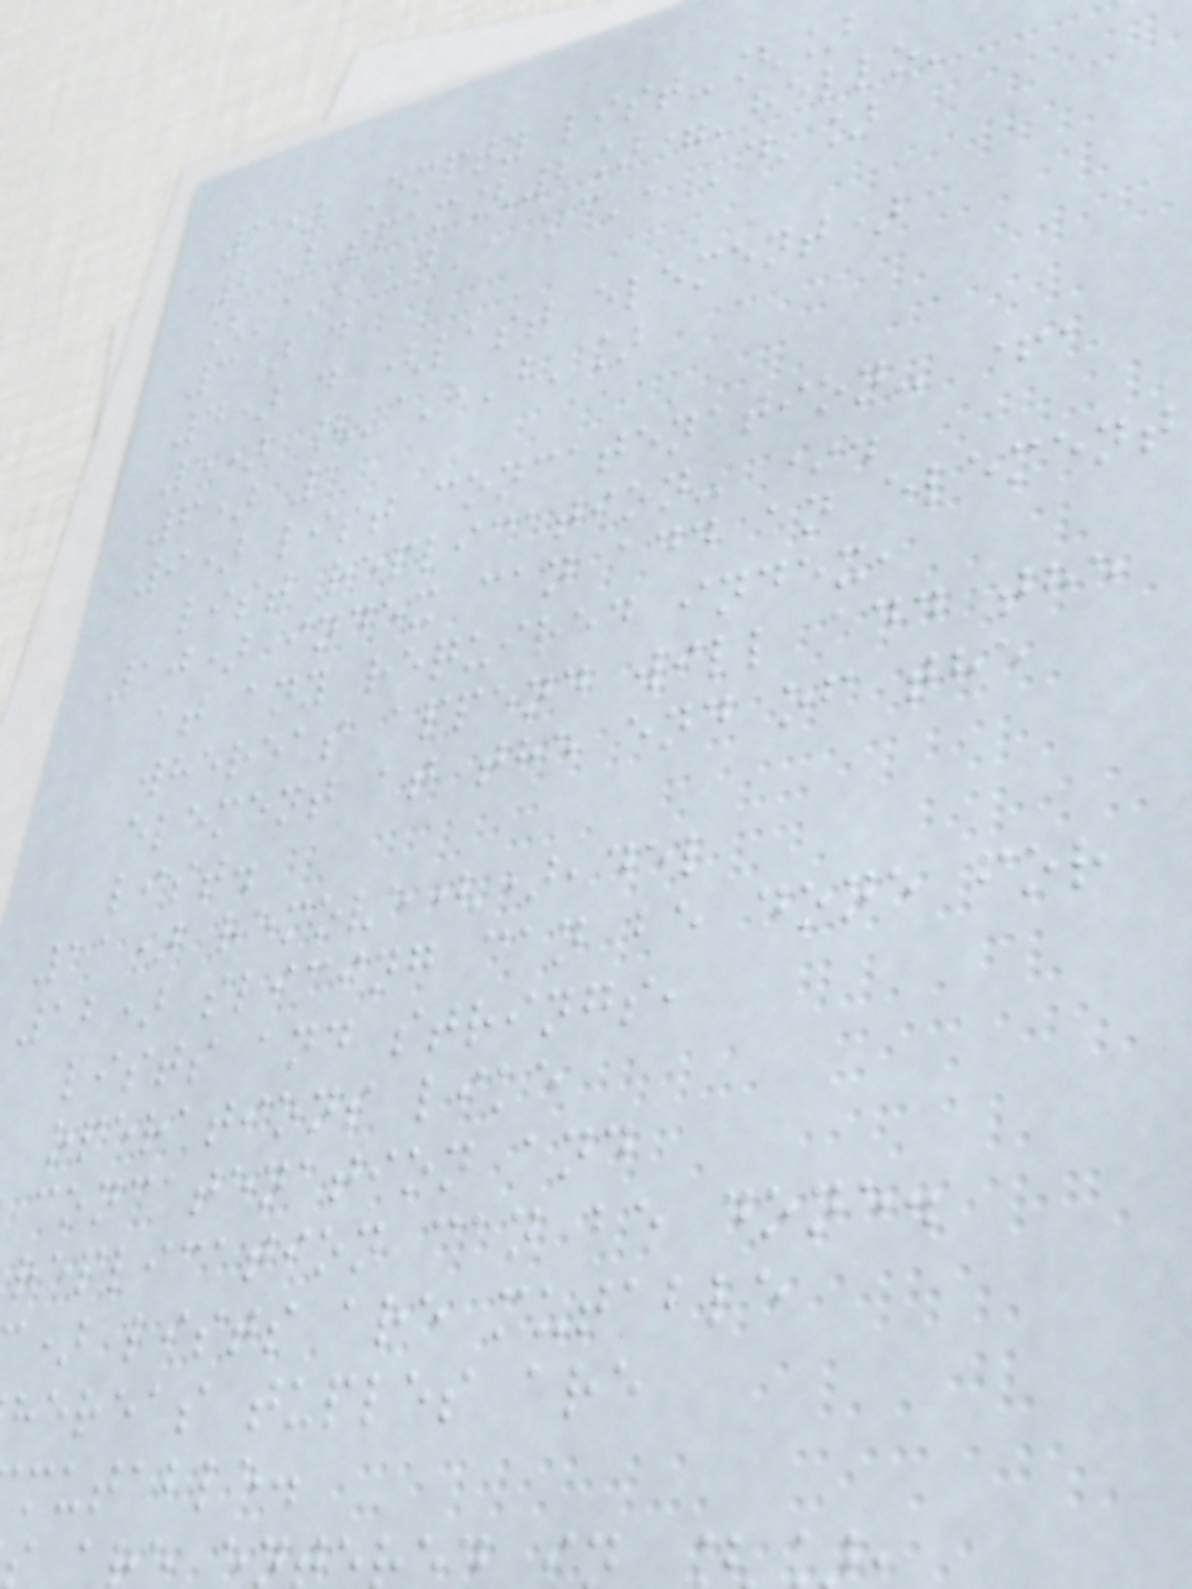1) Empty list-[]
2) spam[2]='hello'
['a', 'b', 'c', 'd']
3) d
4) d (last element)
5) ['a','b']
6) 1
9) list concatenation- +,
list replication- *.
10) index can add an element
at any required index,
whereas append will add the
element at the end of the
list.
11) remove(),del
12) slicing can be done for
lists and strings,
operations like
concatenation and
replication can be done.
) lists are mutable
hereas tuples are
mutable.
